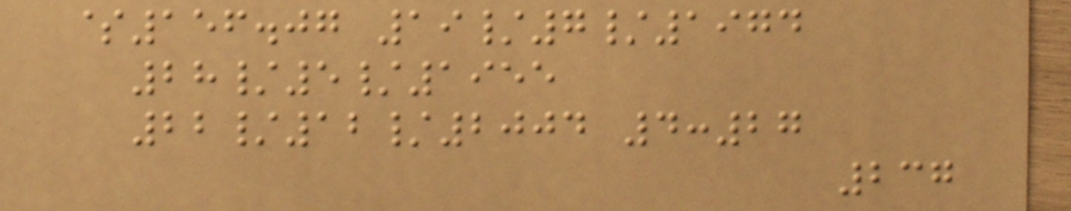$156.07 19/7/1974
28/5/1955
22/12/2004 4:27
237
